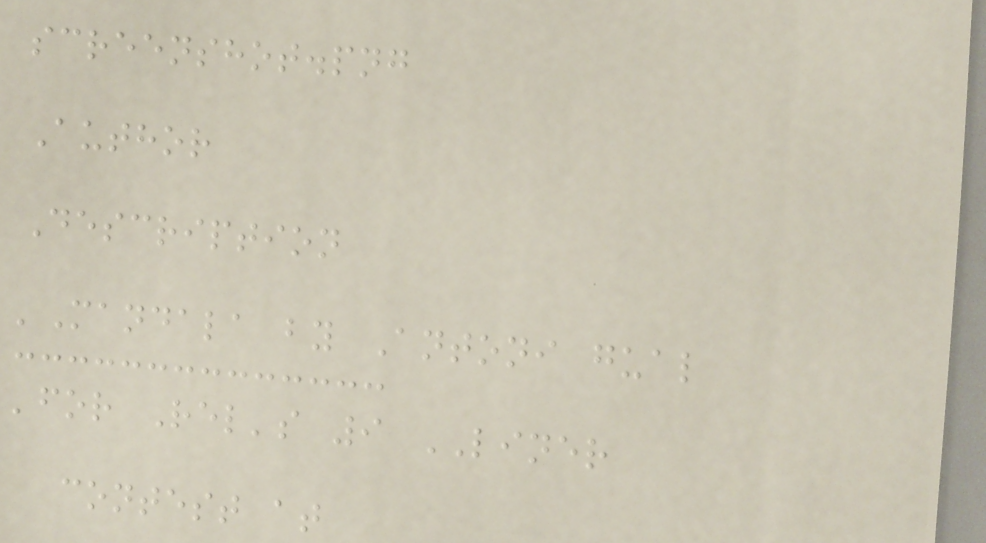screenshot.png
Author
Description
'Mandala by Antoni gual
'for Rel's 9 LINER
contest at
